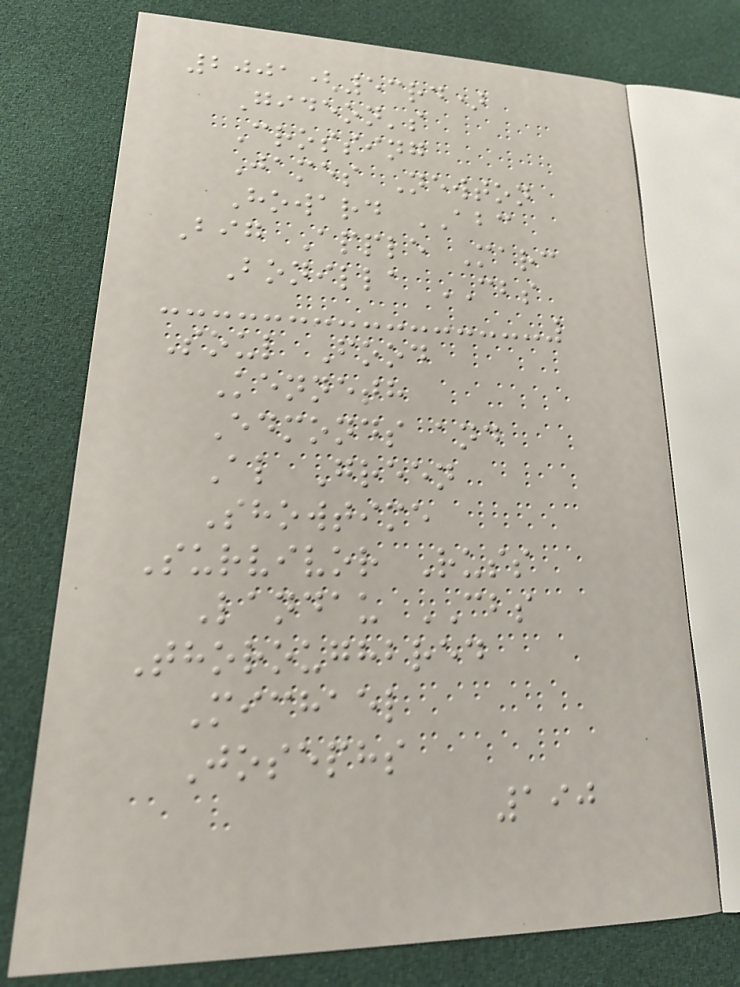2001(53rd)
Gideon's
Crossing
James Newton
Howard ABC
Big Apple Marc
Bonilla CBS
Soul Food
Kenneth
Edmonds and
Al Green
Showtime
Survivor Russ
Landau CBS
Thoroughbred
Michael
Josephs
190
